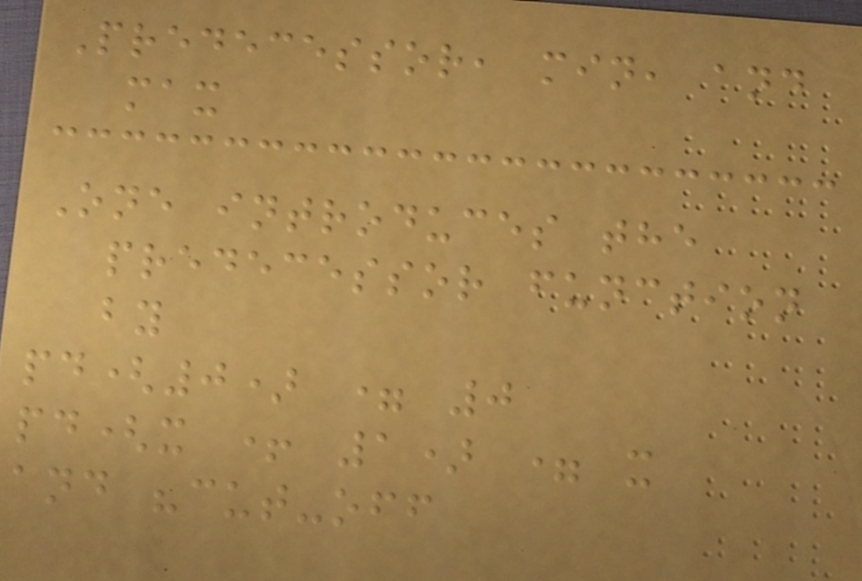Predecessor, min, and
max
One introduces the
predecessor function
by
pd(0) = 0
pd(x + 1) = x
and "cut-off
